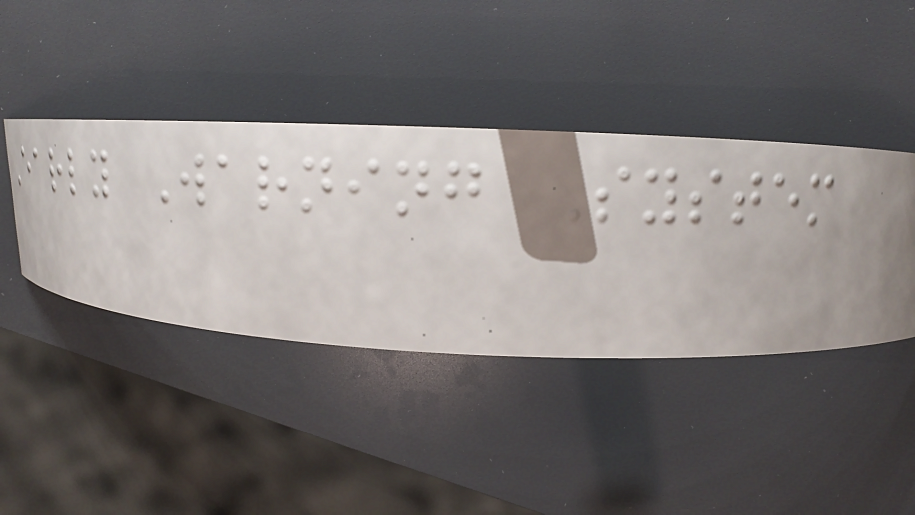Early Warning System
